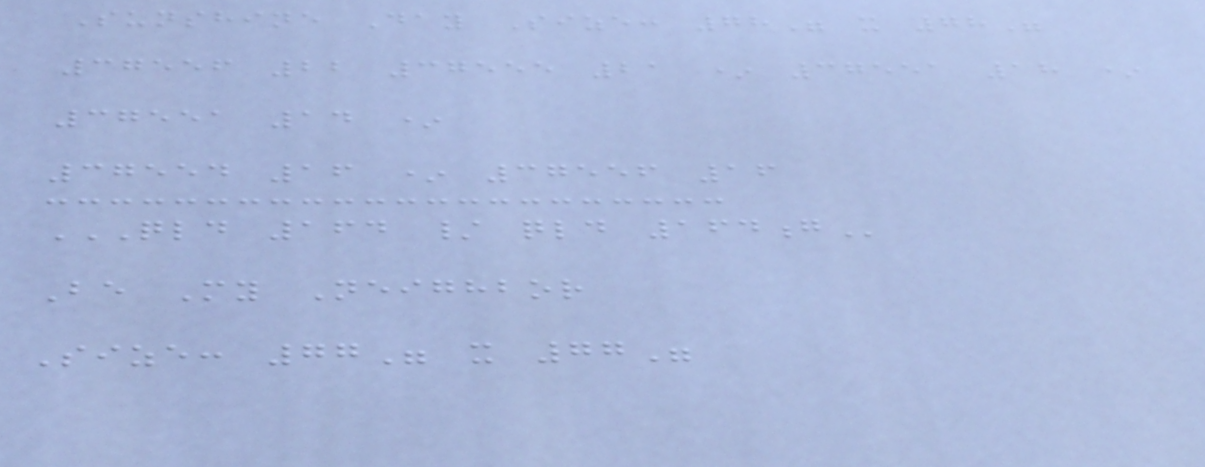Sunshine Day Size: 78" x 78"
37556 22 37555 21 * 37551 18 *
37551 14 *
37554 16 * 37556 16
QLD 164 / QLD 164G
Be My Neighbor
Size: 77" x 77"
